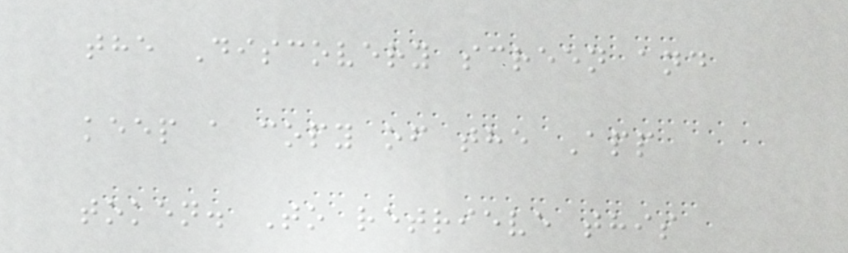the Discovery screen and
keep a copy of the App
token. To retrieve this
